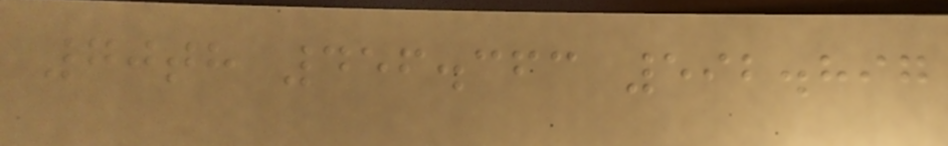70th 456.363 592.897
